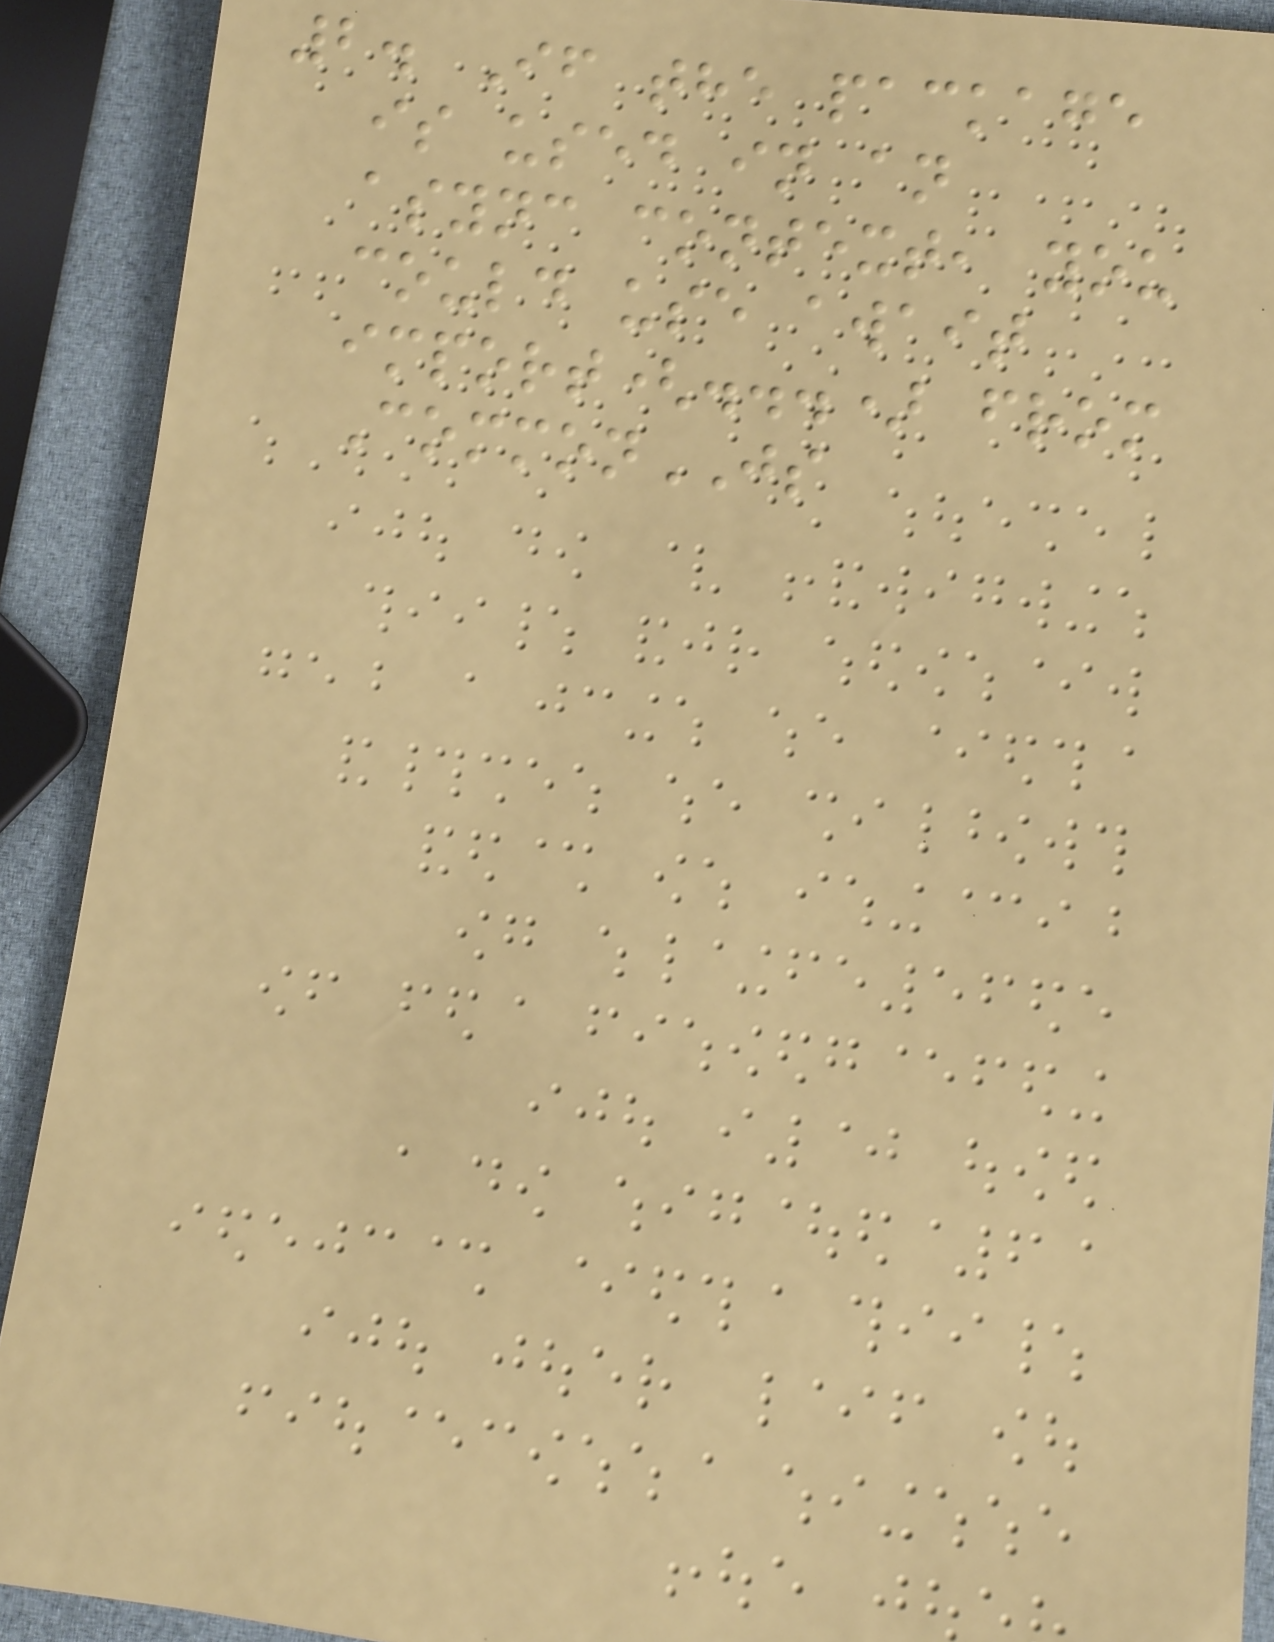2. If the package
is used in an
async context, you
could use await
import(...) from
CommonJS
